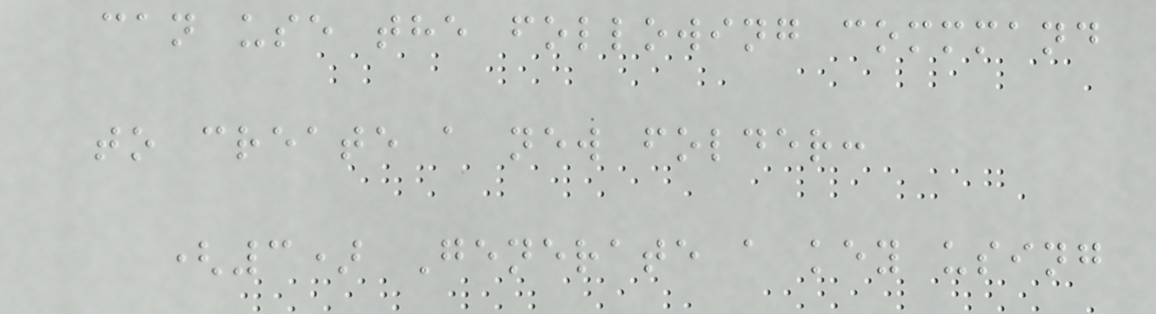can use the following commmand
to create a new folder:
(3) Generate a key using
